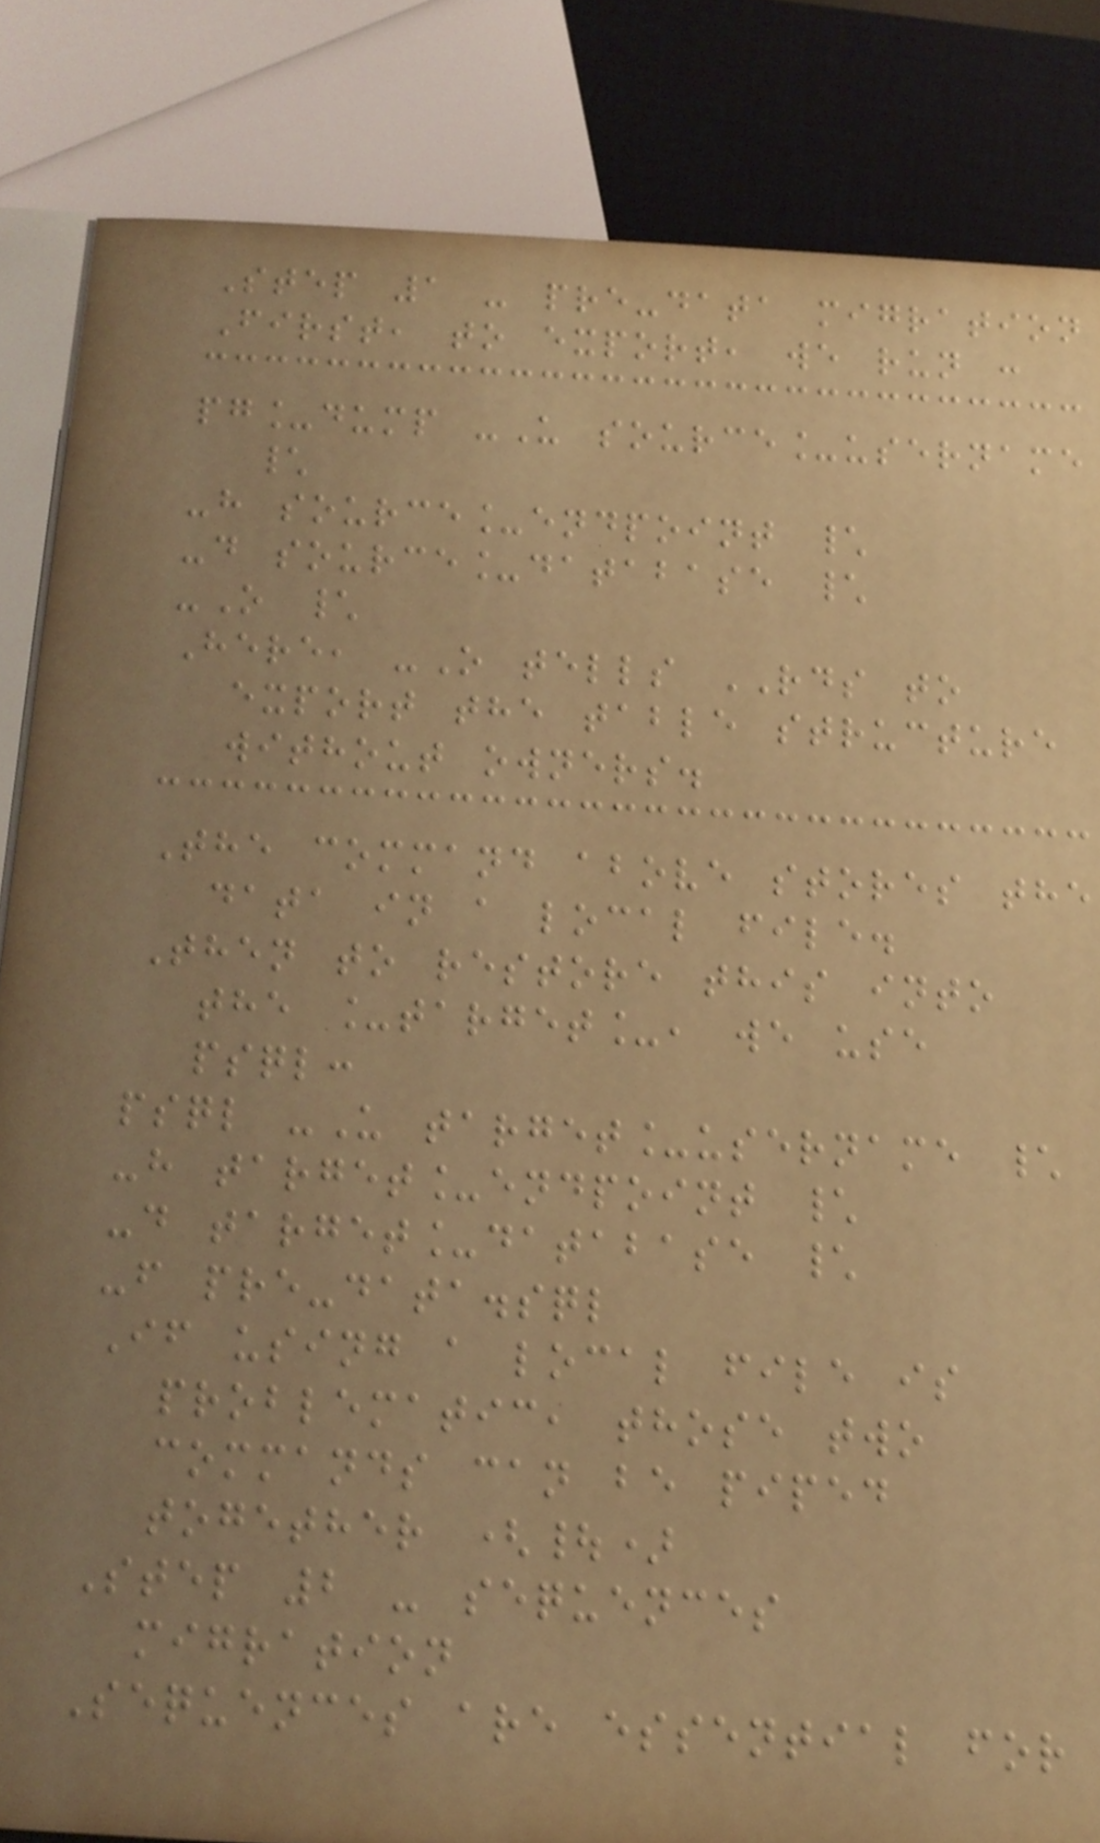Step 1 - pre-data migration
First, to export, we run :
pg_dump -U source_username
\
-h source_endpoint \
-d source_database \
-O \
Here, -O tells RDS to
export the table structure
without owners.
The command above stores the
data in a local file.
Then to restore this into
the _target_, we use
psql:
psql -U target_username \
-h target_endpoint \
-d target_database \
-f pre-data.sql
If using a local file is
problematic, those two
commands can be piped
together (|)
Step 2 - sequences
migration
Sequences are essential for
